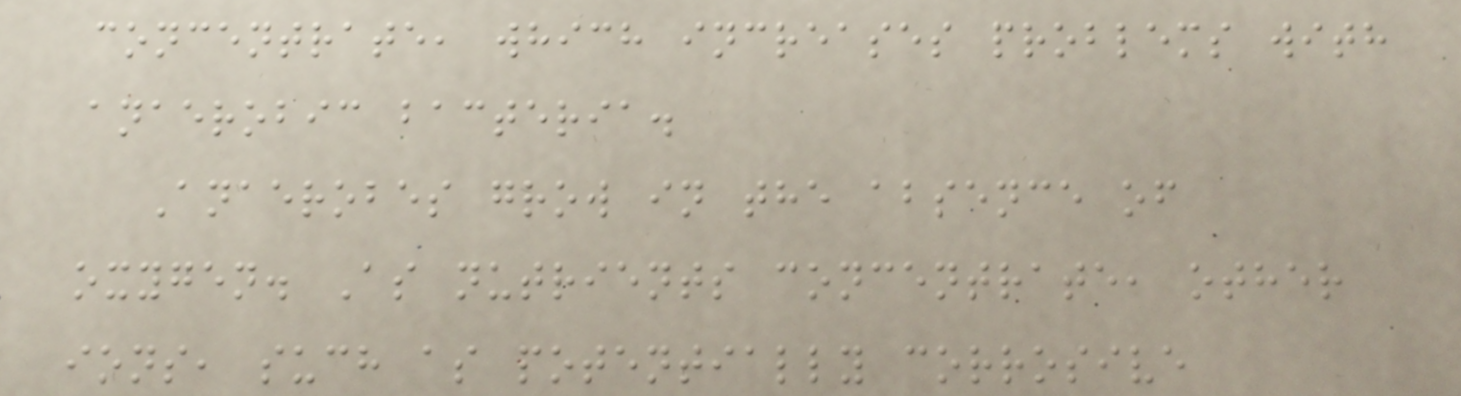concentrate, which increases problems with
anaerobic bacteria.
Anaerobes grow in the absence of
oxygen. As nutrients concentrate, other
ions, such as potentially corrosive
